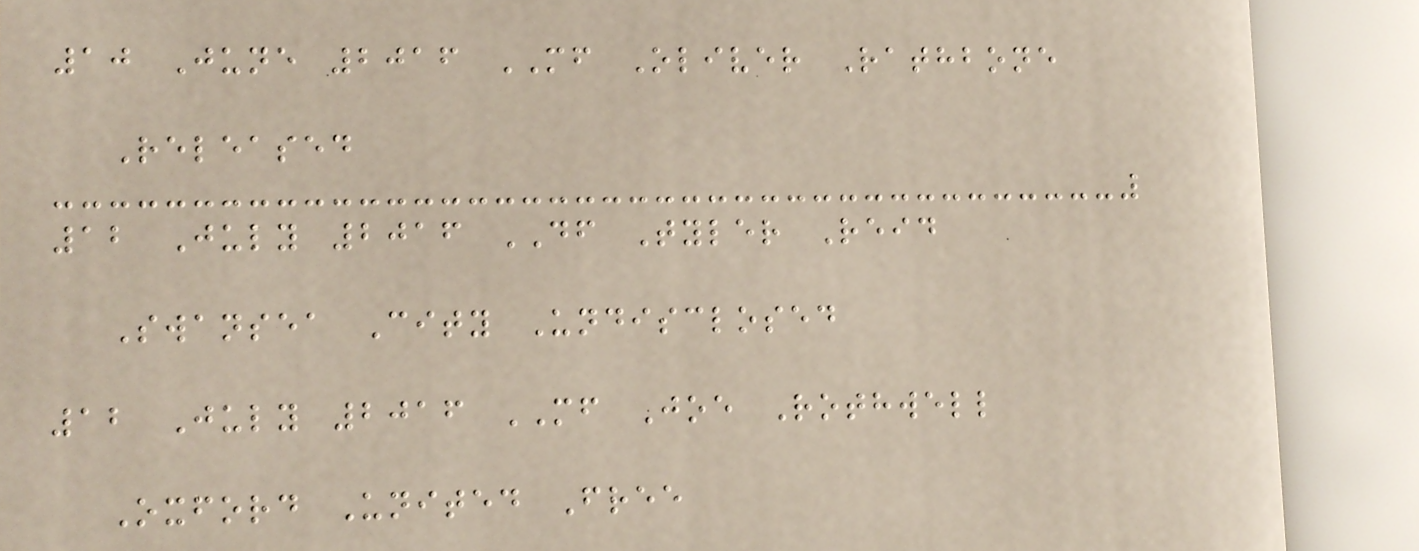10 June 2016 MF Oliver Rathbone
Released
12 July 2016 DF Tyler Reid
Swansea City Undisclosed
12 July 2016 MF Joe Rothwell
Oxford United Free
